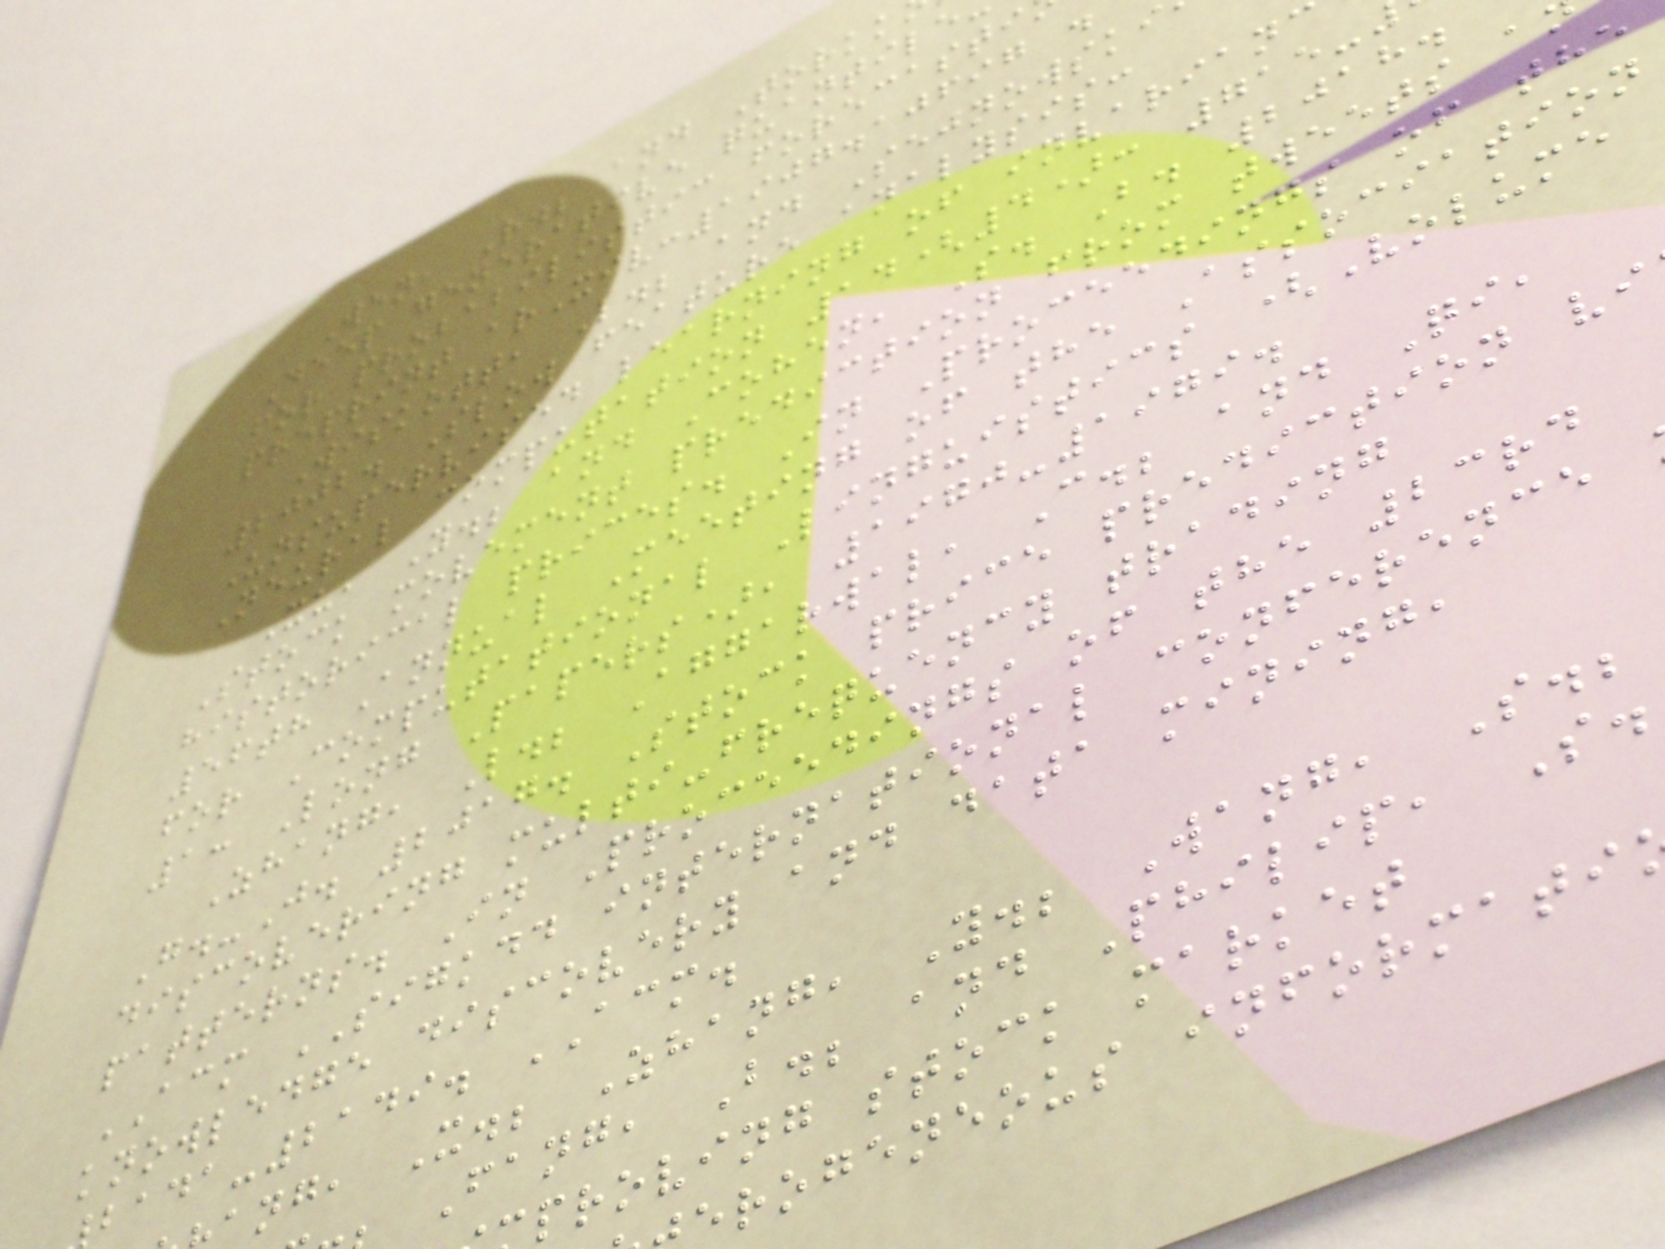Wen, R.; and Torkk
Deep generative quantile
for probabilistic forecasti
preprint arXiv:1907.10697 .
Wiskott, L.; and Sejnowski
2002. Slow feature analysis:
Unsupervised learning of invarian
Neural computation 14(4): 715-
Xu, Y.; and Cohen, S. B. 2018.
Stock movement prediction from tweets a
historical prices. In Proceedings of the
56th Annual Meeting of the Association
for Computational Linguistics (Volume
1: Long Papers), 1970-1979.
Zhang, L.; Aggarwal, C.; and Qi,
G.-J. 2017. Stock price prediction vi
discovering multi-frequency trading
patterns. In Proceedings of the 23rd
ACM SIGKDD international conference
knowledge discovery and data mining,
-2149. ACM.
ang, X.; Zhang, Y.; Wang, S.;
Fang, B.; and Philip, S.
proving stock market
erogeneous informati
